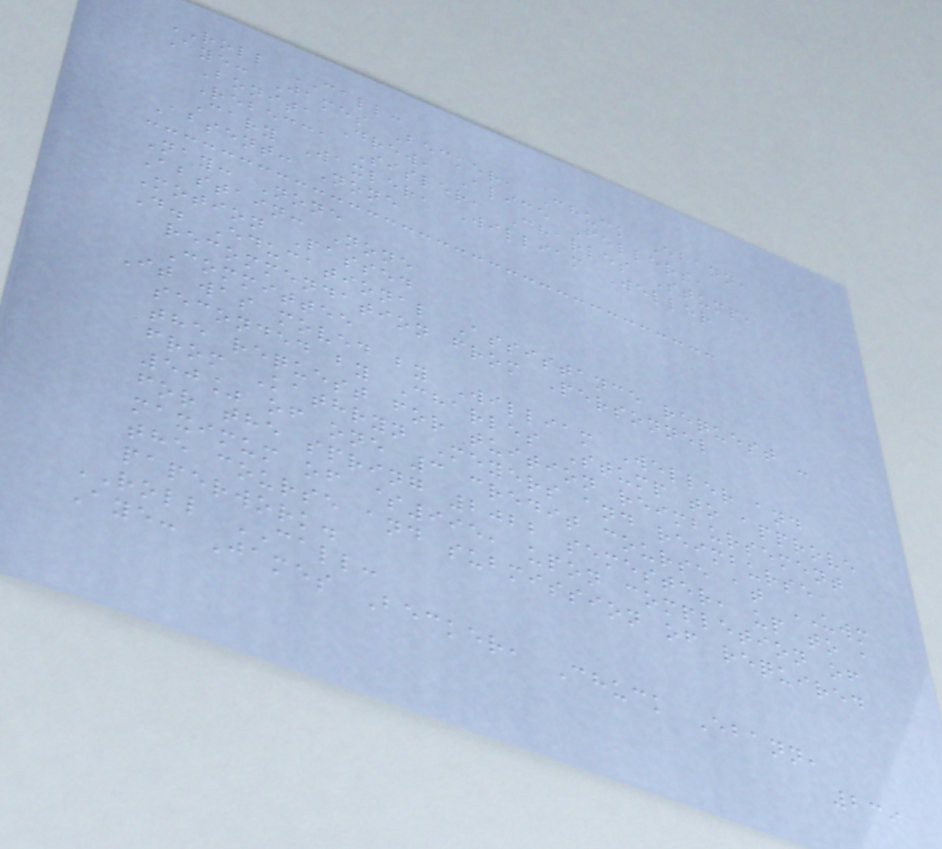ROLL CALL:
Aye: James Becker, Chuck Ebann,
Bonita Drew, Alice Fellers,
Rebecca Sisler, Charles Stump,
Cary Waxler, William Weller
Absent: None
Nay: None
Abstain: None
Motion Passed
D. Educational Assistance request -
recommendation from Personnel
Committee
It was moved by William Weller and
seconded by Charles Stump to approve
the request for tuition reimbursement
from Kathryn Meyers and reimburse
50% of one 3 credit course at UWM
for the spring 2022 semester, up to a
maximum of $995, upon completion of
the course and submission of required
paperwork.
ROLL CALL:
Aye: James Becker, Chuck Ebann,
239
